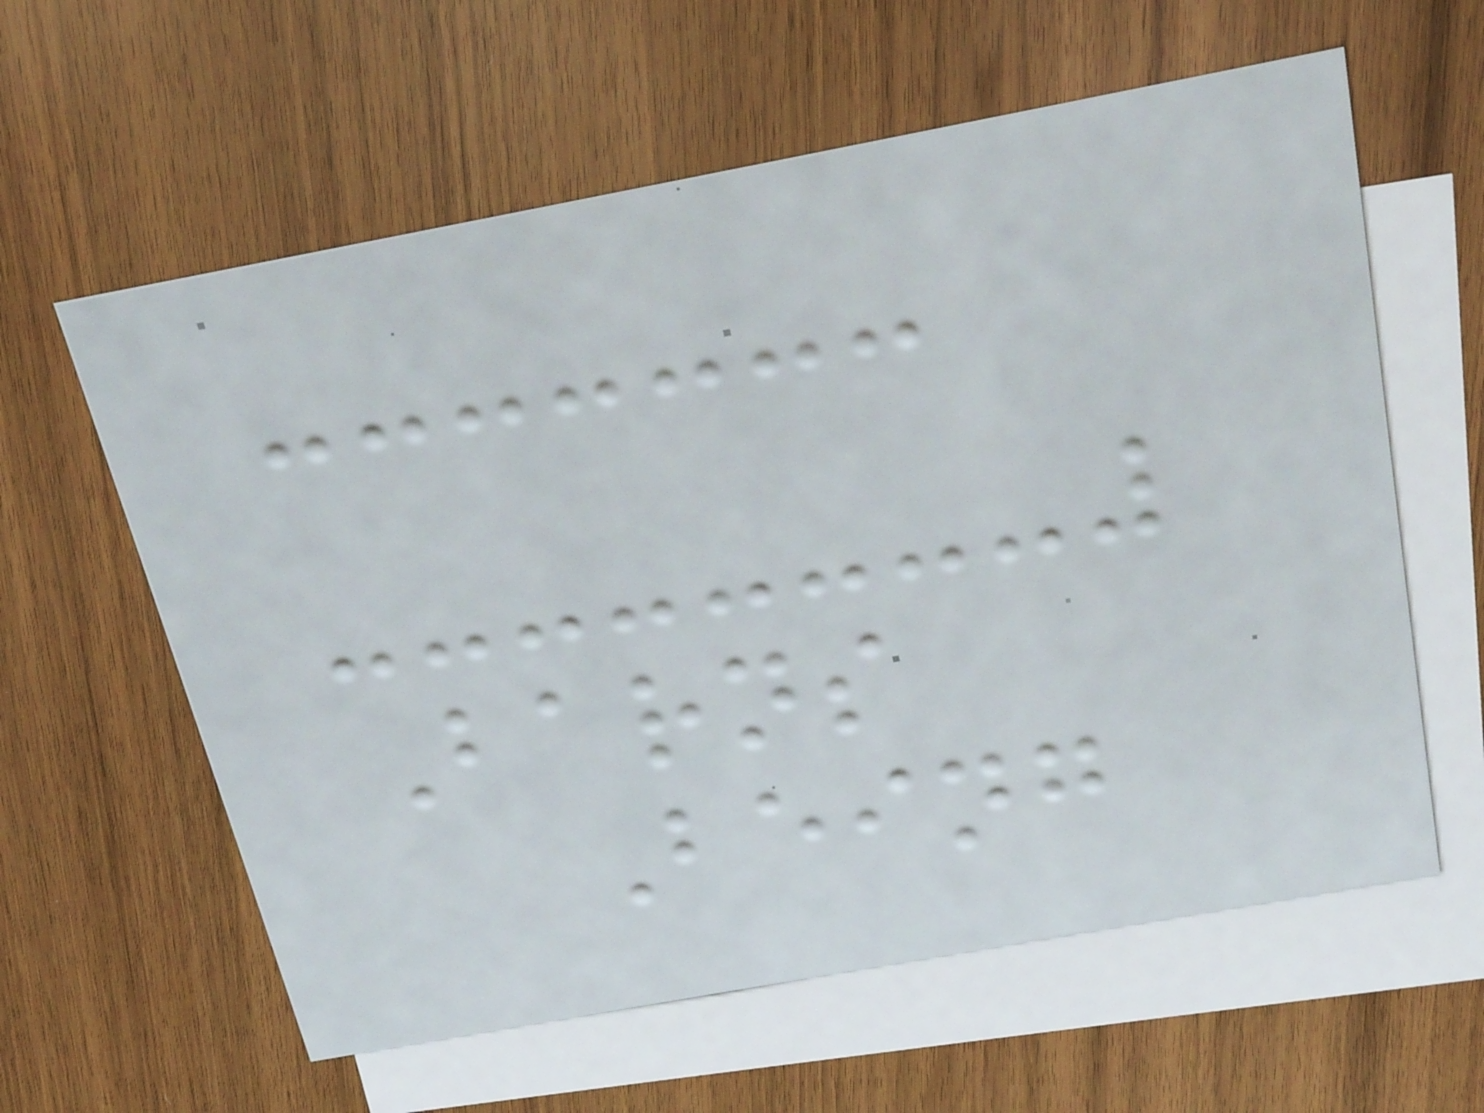Barns
Being
